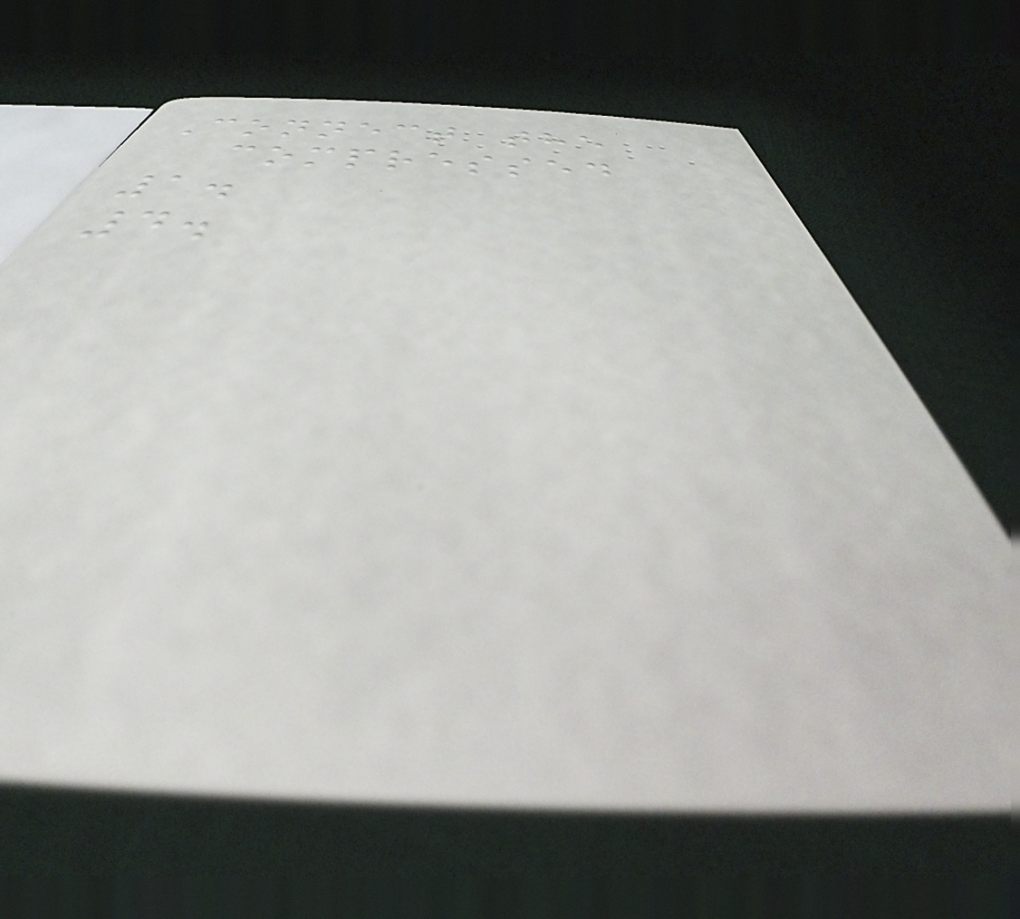Connect the
compressed
1.
4.
